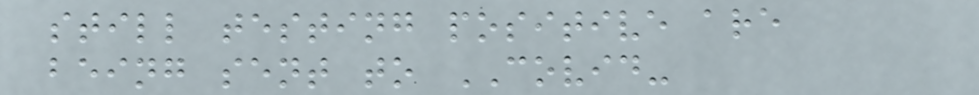still testing positive are
being sent to COVID-
